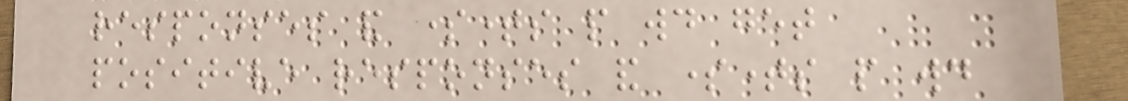responses and sometimes people would get
positive responses and sometimes people would
